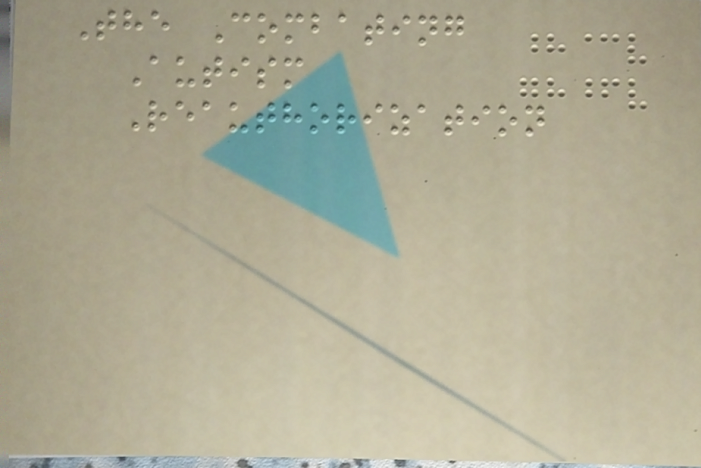The Combating
Autism
Reauthorization
